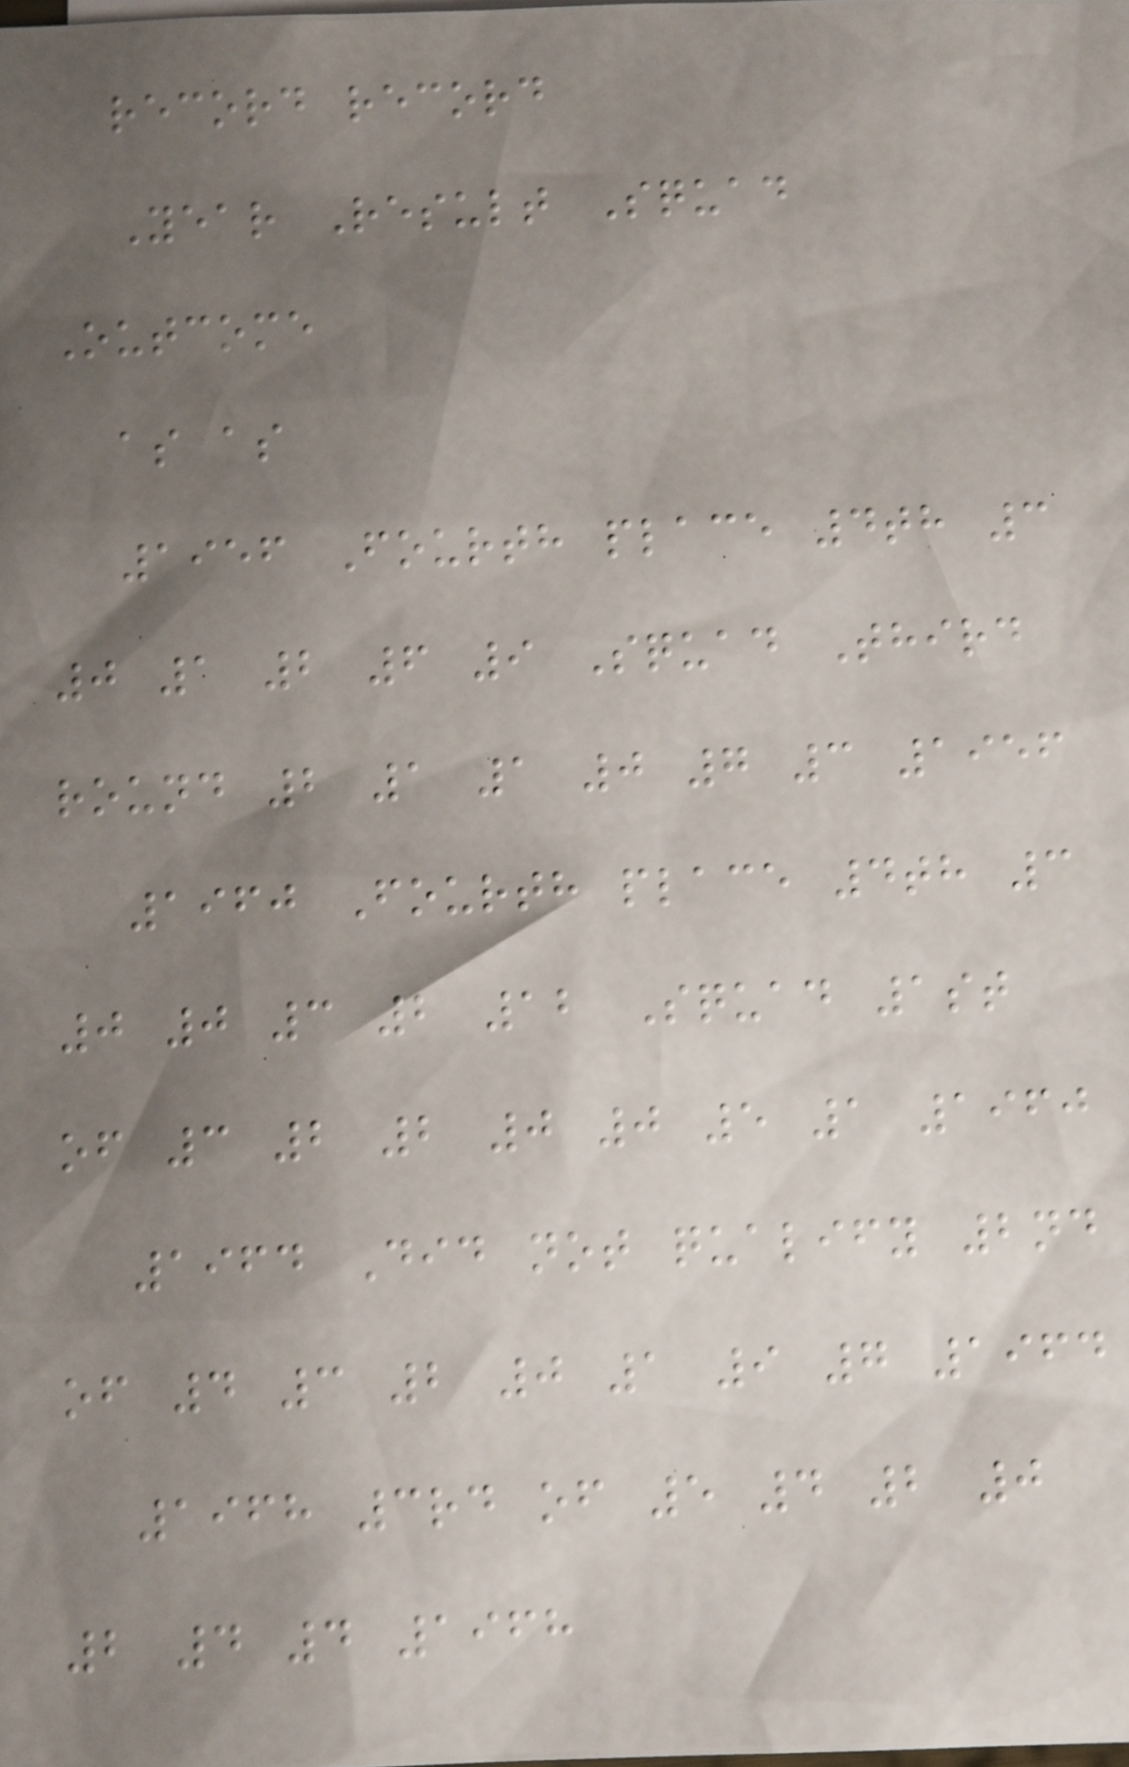record record
Year Result Squad
Outcome
as as
1956 Fourth place 4th 3
0 1 2 6 9 Squad Third
round 2 1 1 0 7 3 1956
1960 Fourth place 4th 3
0 0 3 2 12 Squad 1st
of 3 2 2 0 0 5 1 1960
1964 Did not qualify 2nd
of 4 3 2 0 1 9 7 1964
1968 3rd of 5 4 2 0
2 4 4 1968
